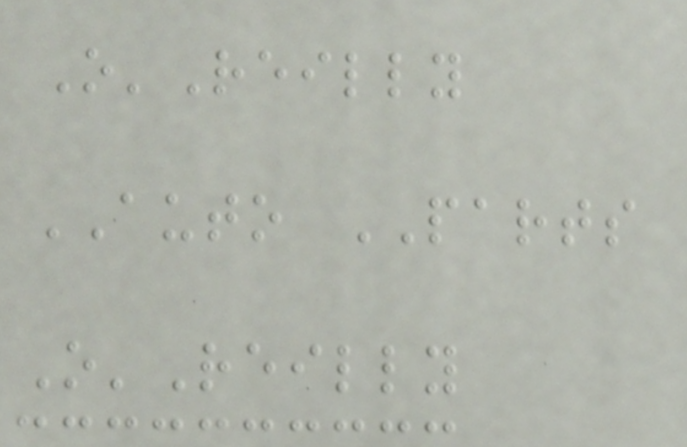O'Reilly
AUTO PARTS
O'Reilly
